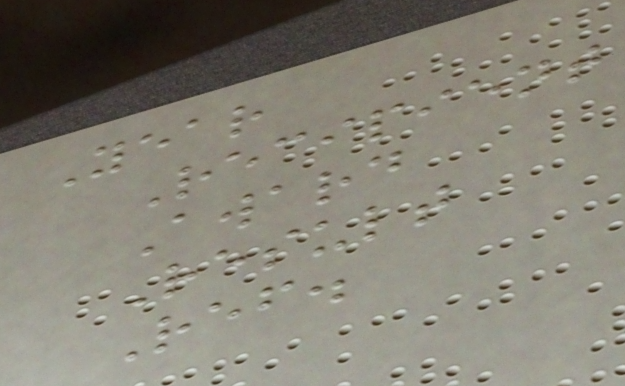Year
Recipient
Award
Result
Ref.
